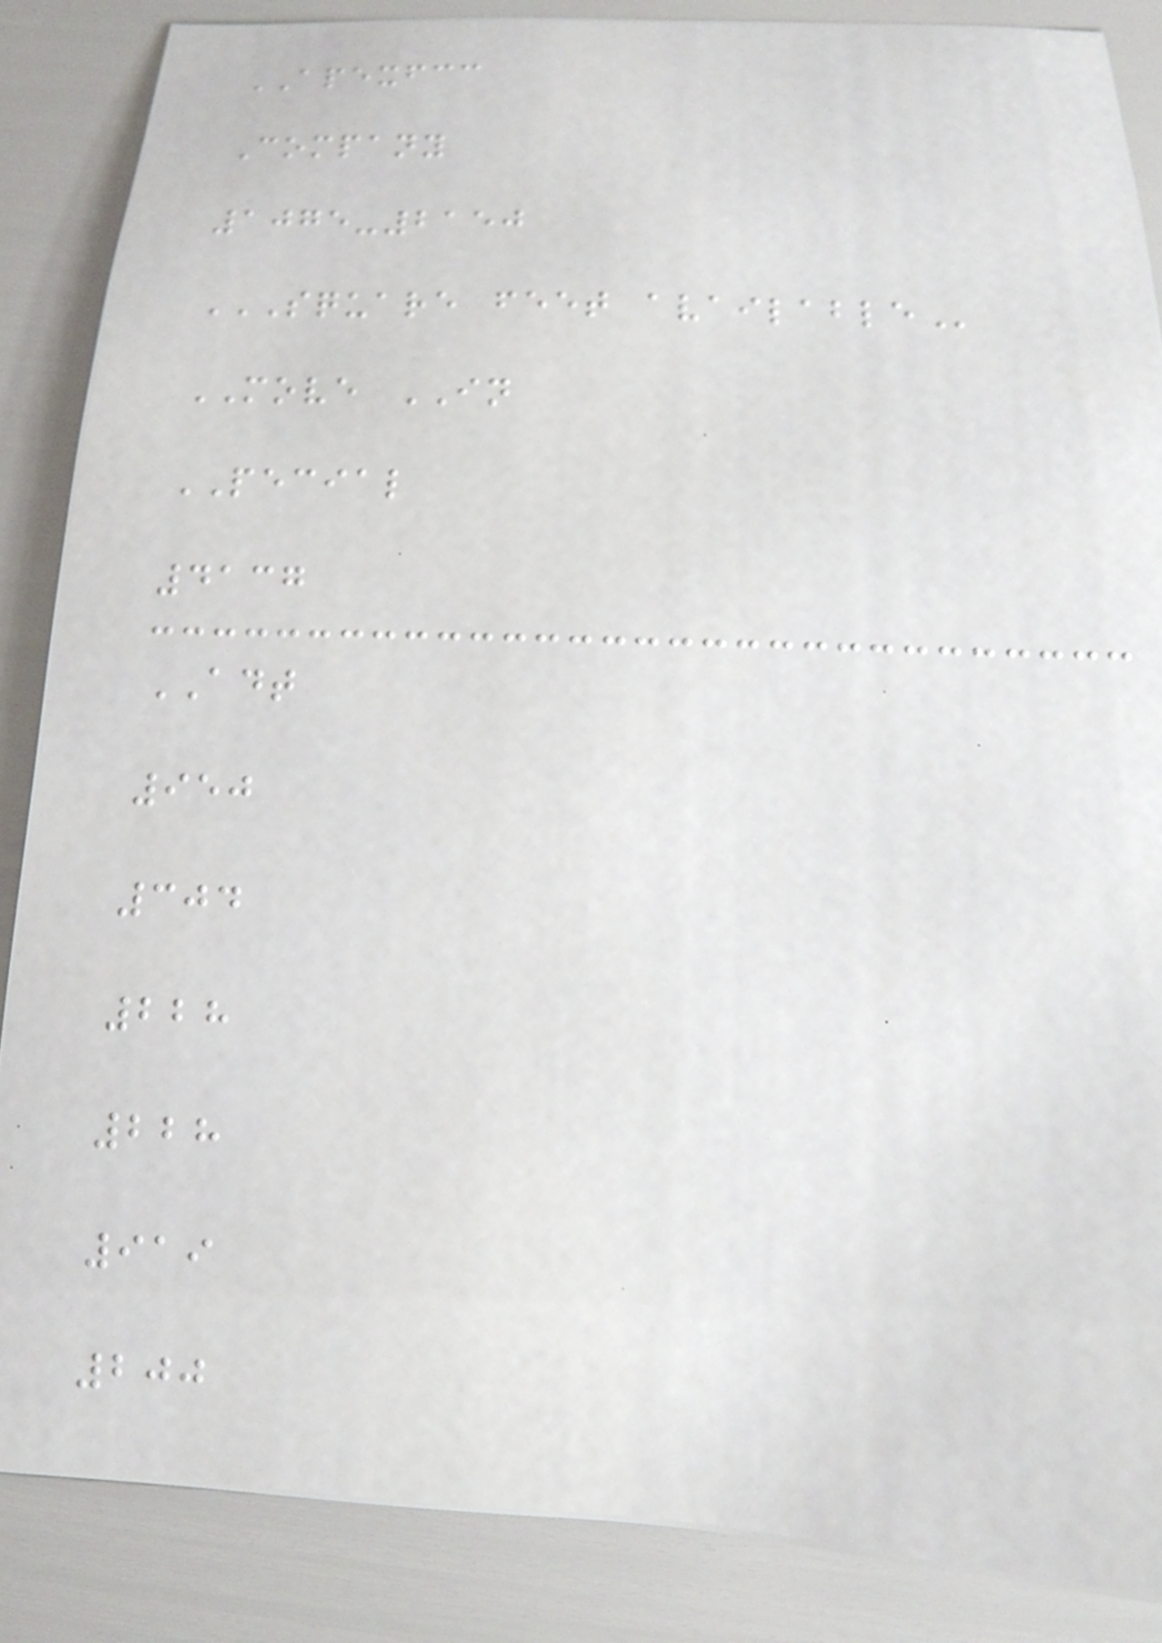APEXFCC
Company
1075-2150
SQUARE FEET AVAILABLE
MOVE IN
PECIAL
4137
ADT
950
304
228
228
919
200
